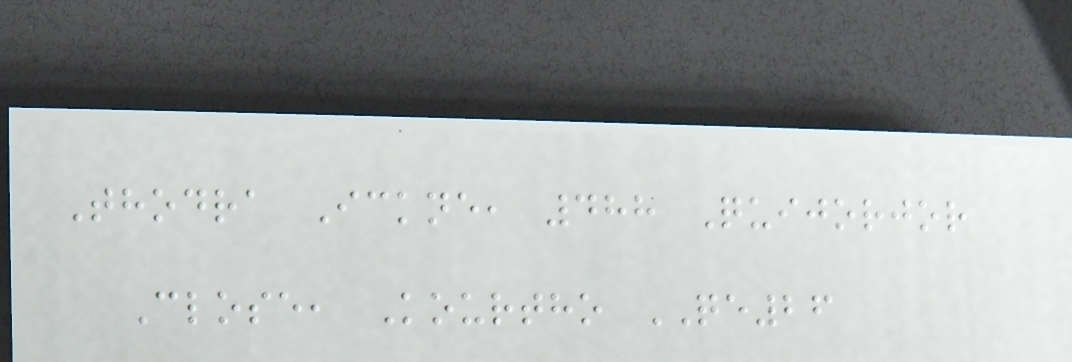Thodra Ickne, 488 Quijorjor
Close, Kourtho QE26
